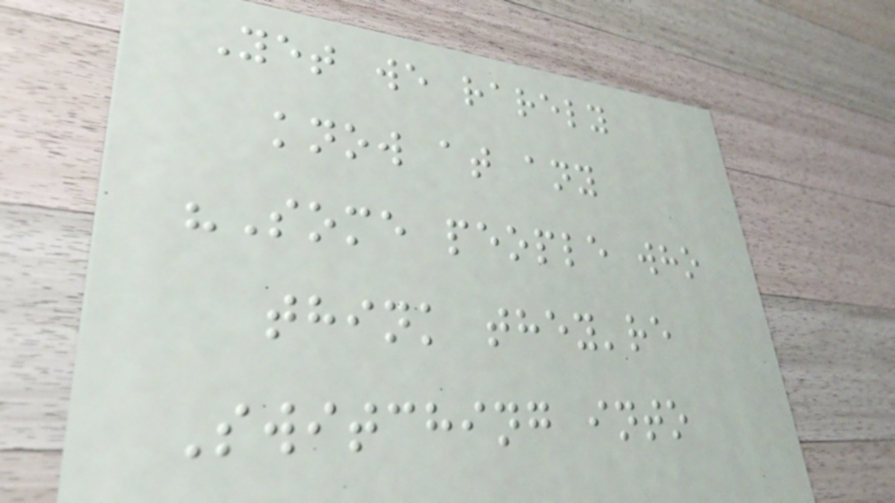Yet we rarely
know at any
"Some people who
think they're
Switching into
